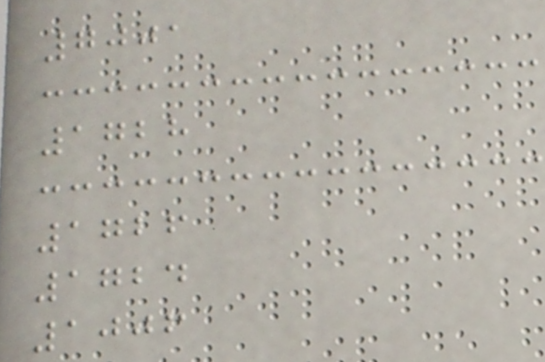7001
1728
1726
1724
1006
